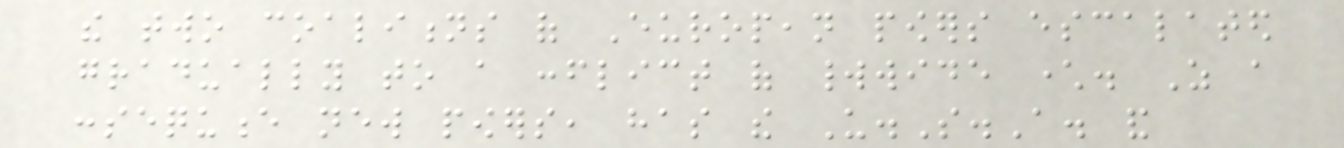the two coalitions of European powers escalated
gradually to a conflict of worldwide character. As a
consequence new powers, has the U.S.A. and
